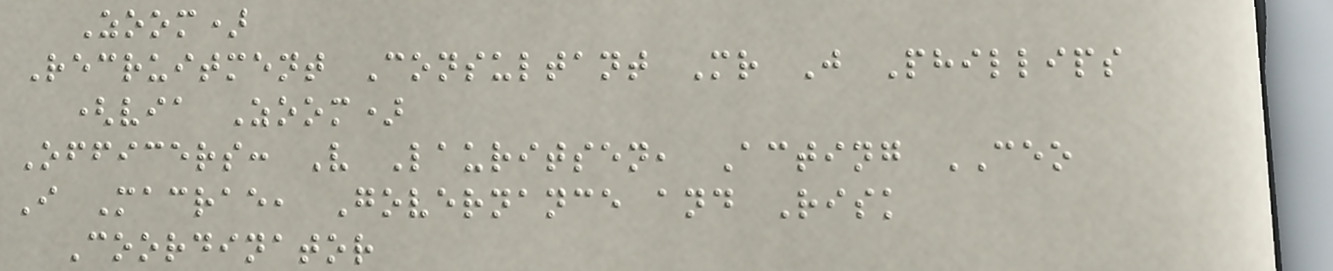Zoom)
Recruitment Consultant Mr J Phillips
(via Zoom)
Officers: V Lauritsen, Acting CEO
I Macrae, Governance and Risk
Coordinator
